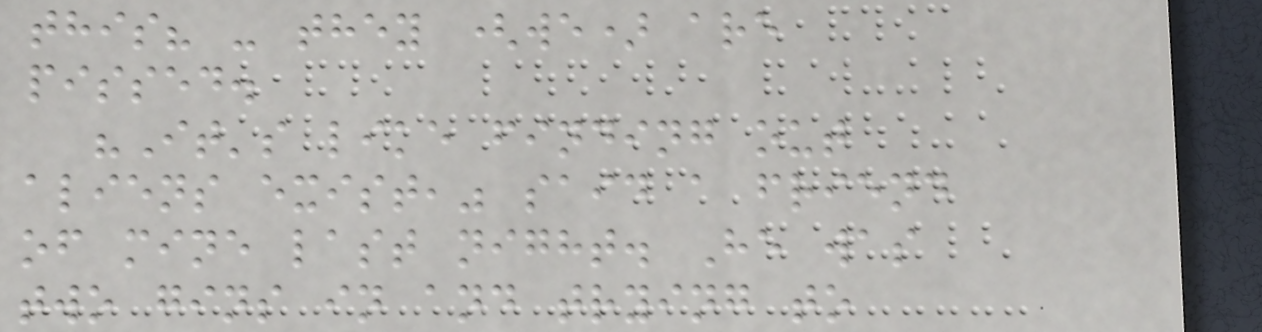this? - they (we) are
pissed.
"It's like finding out
aliens exist," said a friend
of mine last night. He was
two gins in and trying to
